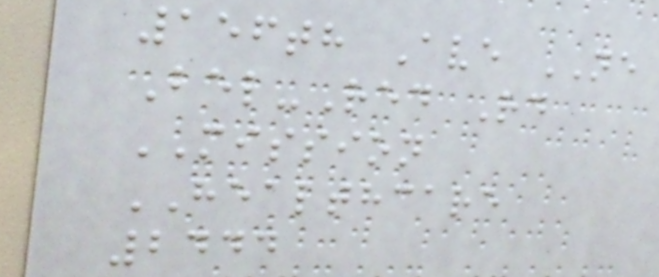156th Ave NE
Bel-Red Rd
MISSION
HEALTHCARE
2444
